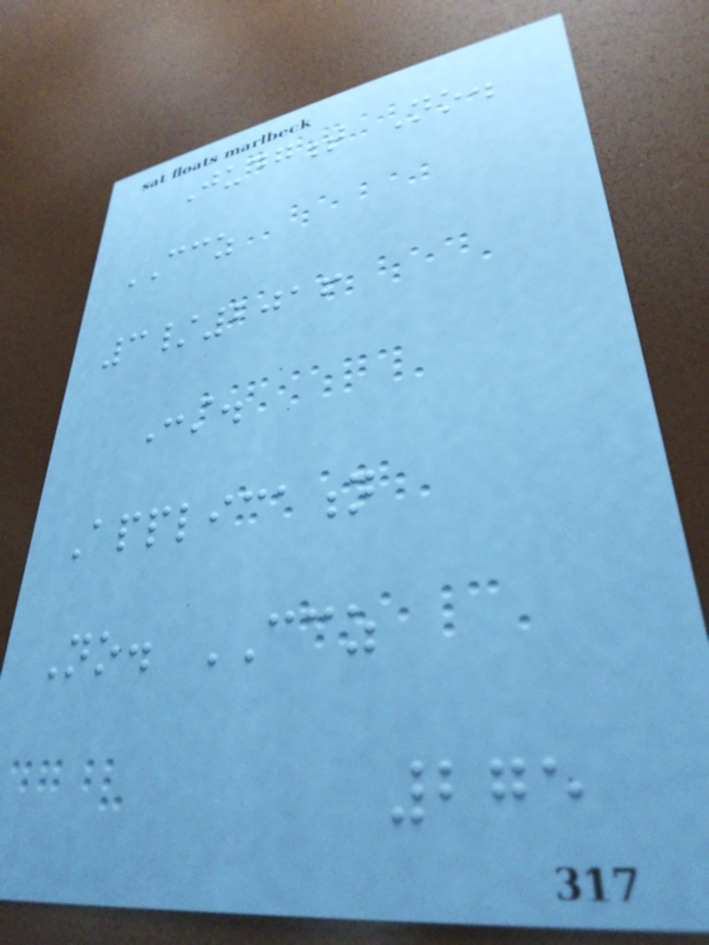Judgment No.
CCZ
3/2016
Const.
Application
No. CCZ
275
